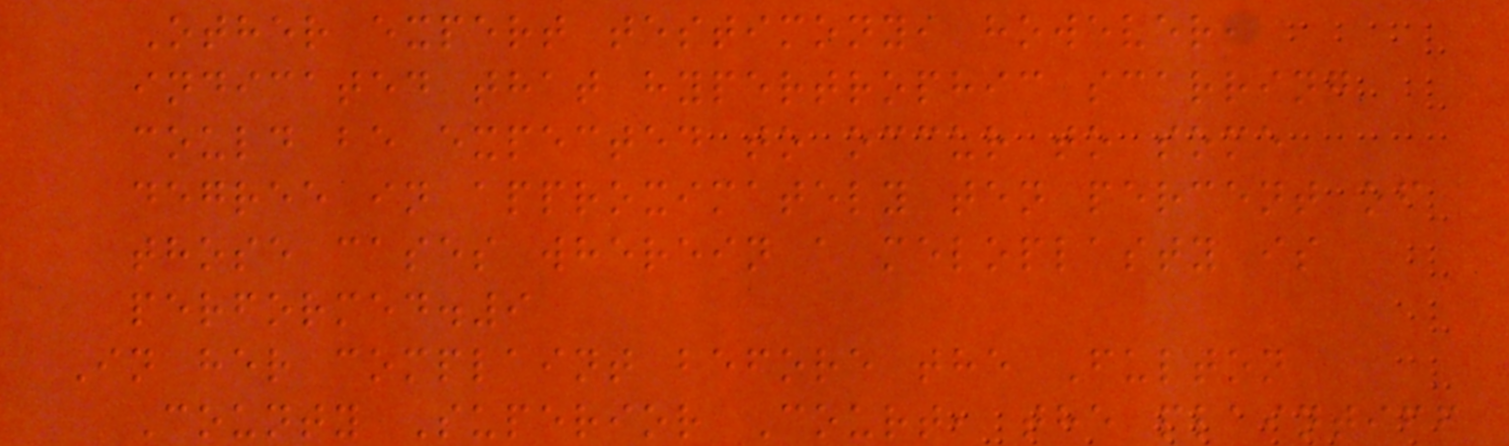Other expert testimony, however,
indicated that hypertrophic scarring
could be expected to occur to some
degree in approximately ten percent of
those cases wherein a meloplasty is
performed.9
In her complaint before the Fulton
County Superior Court, the plaintiff
